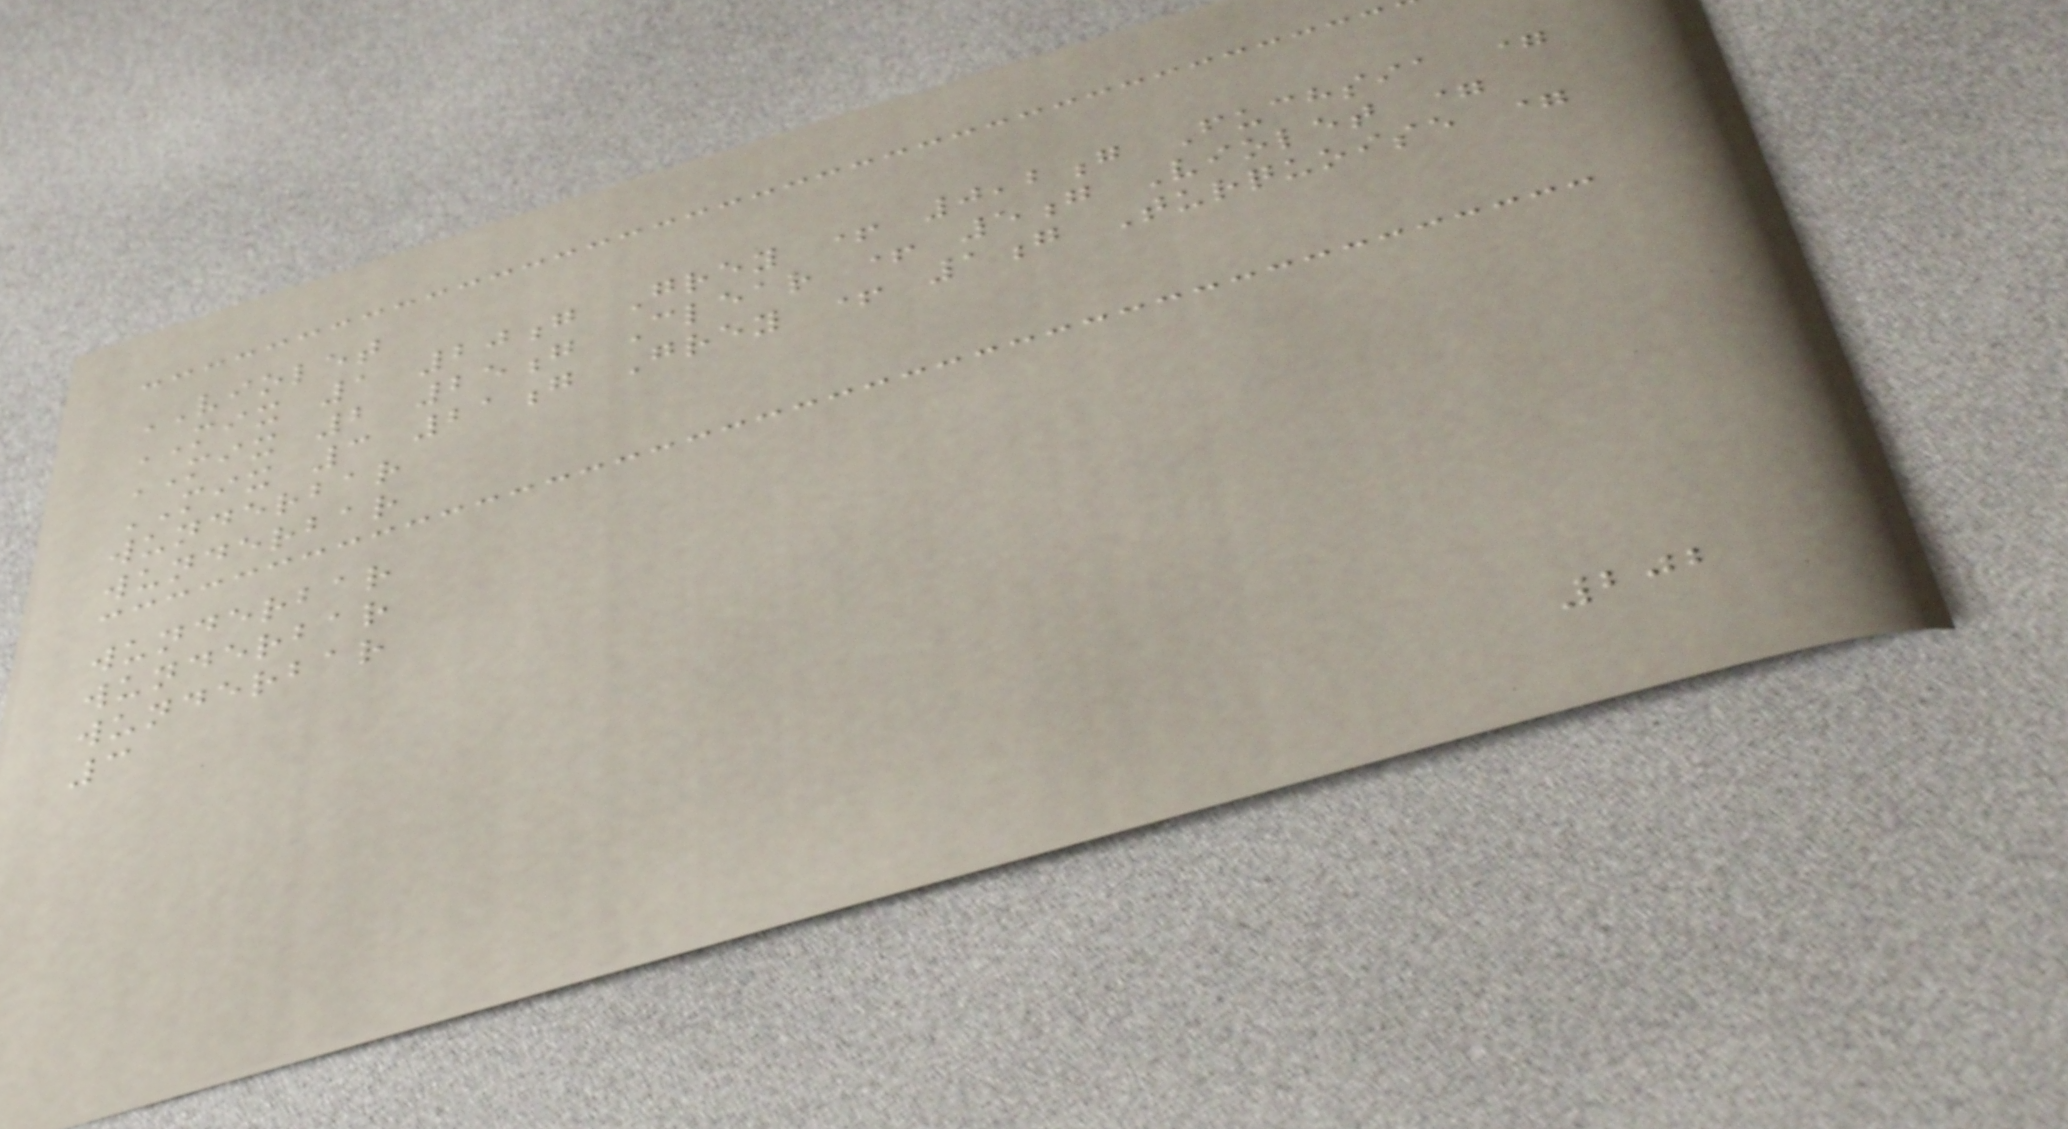VIOLET
MIX 1 20g Grey + 0,2g Fuchsia =
MIX 2 25g Clear + 5g Violet =
MIX 3 21g Grey + 1g Turquoise =
wunderbar
wunderbar
wunderbar
wunderbar
wunderbar
3
202
